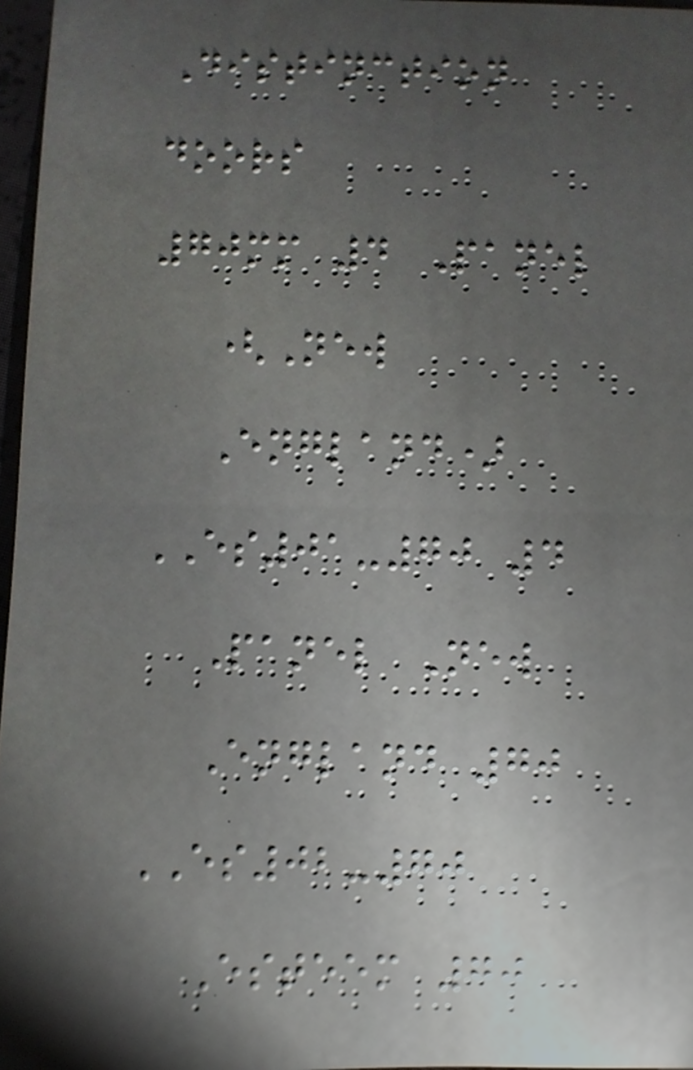Distinction
doors
70mm 4 Panel
(New
England)
ES01-70 4
Panel New
England 70
ES02-70
Esteem 70
